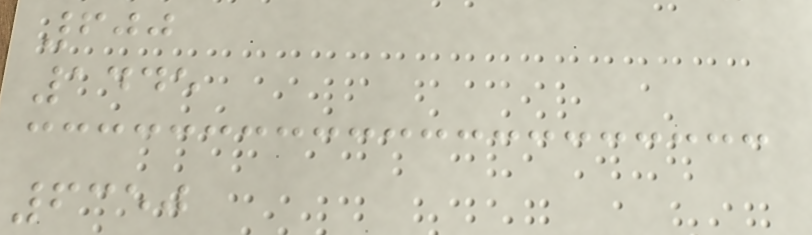600
1445
6350
